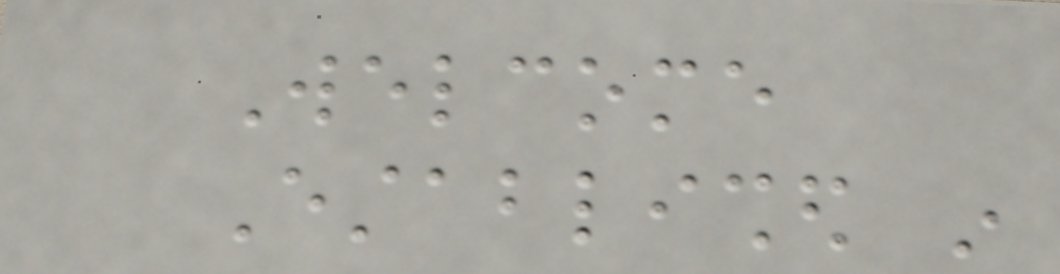Welcome
Established in
